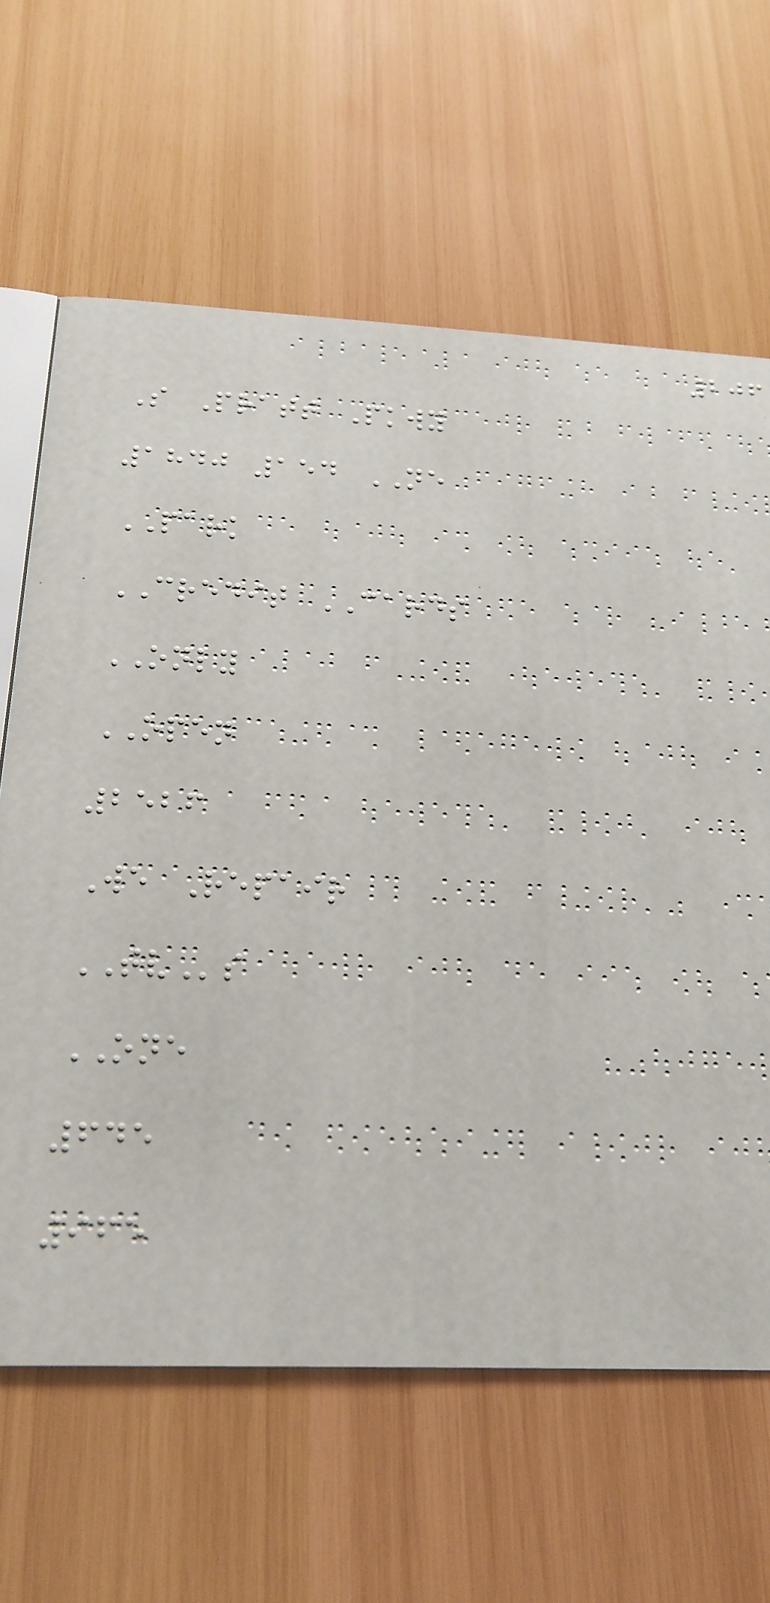206
S Pratt Pkwy
1840 154 NE
PARK
CREDIT CARDS
ONLY
OPEN
2526
We Repair
TVs
ONE
645
965
